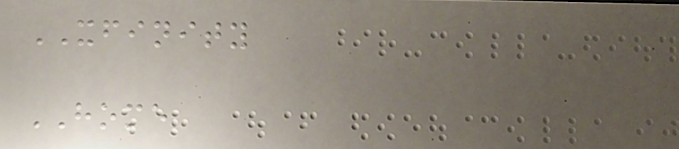XFINITY
HOME
